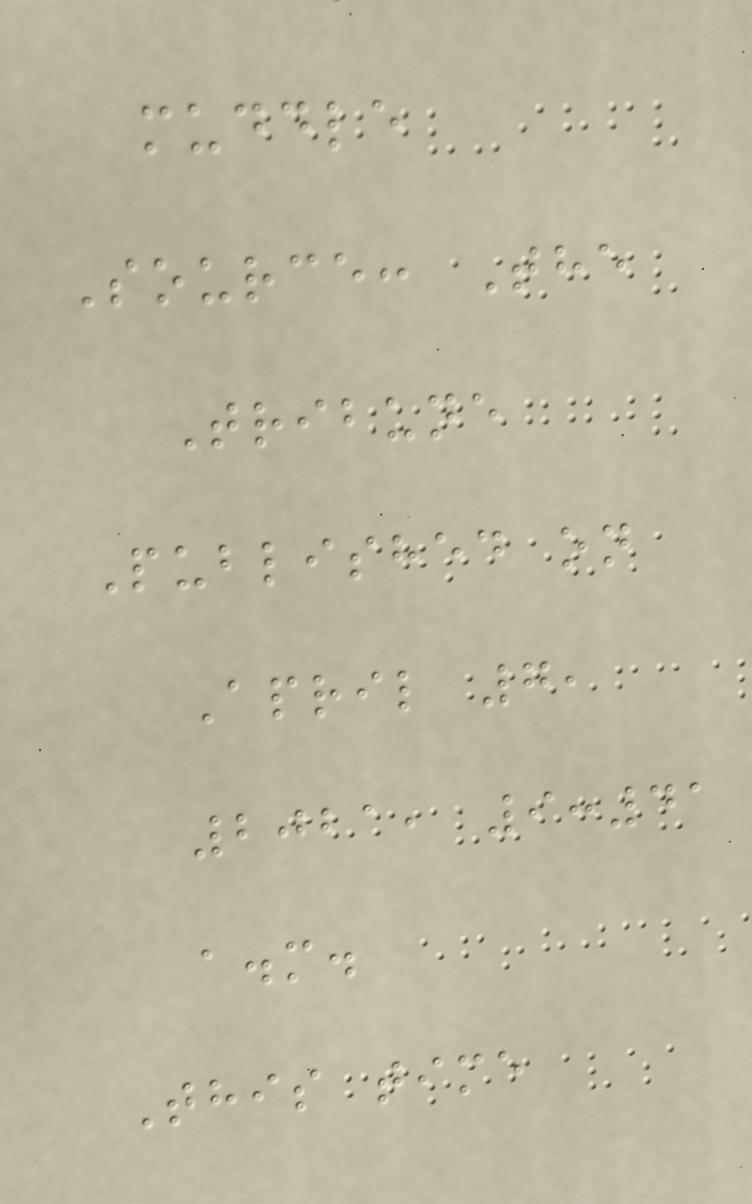muddle
Source: The
Tribune
Published on
April 7,
2021, 9:41
a.m.
This time
